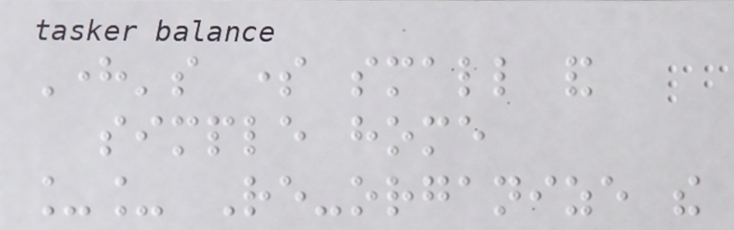Here's some small and
simple home
__ Re-organize the
